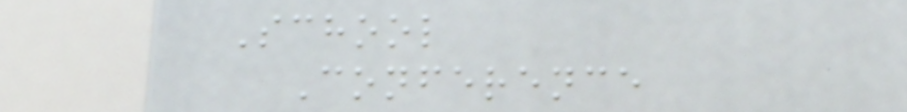School
Conference
